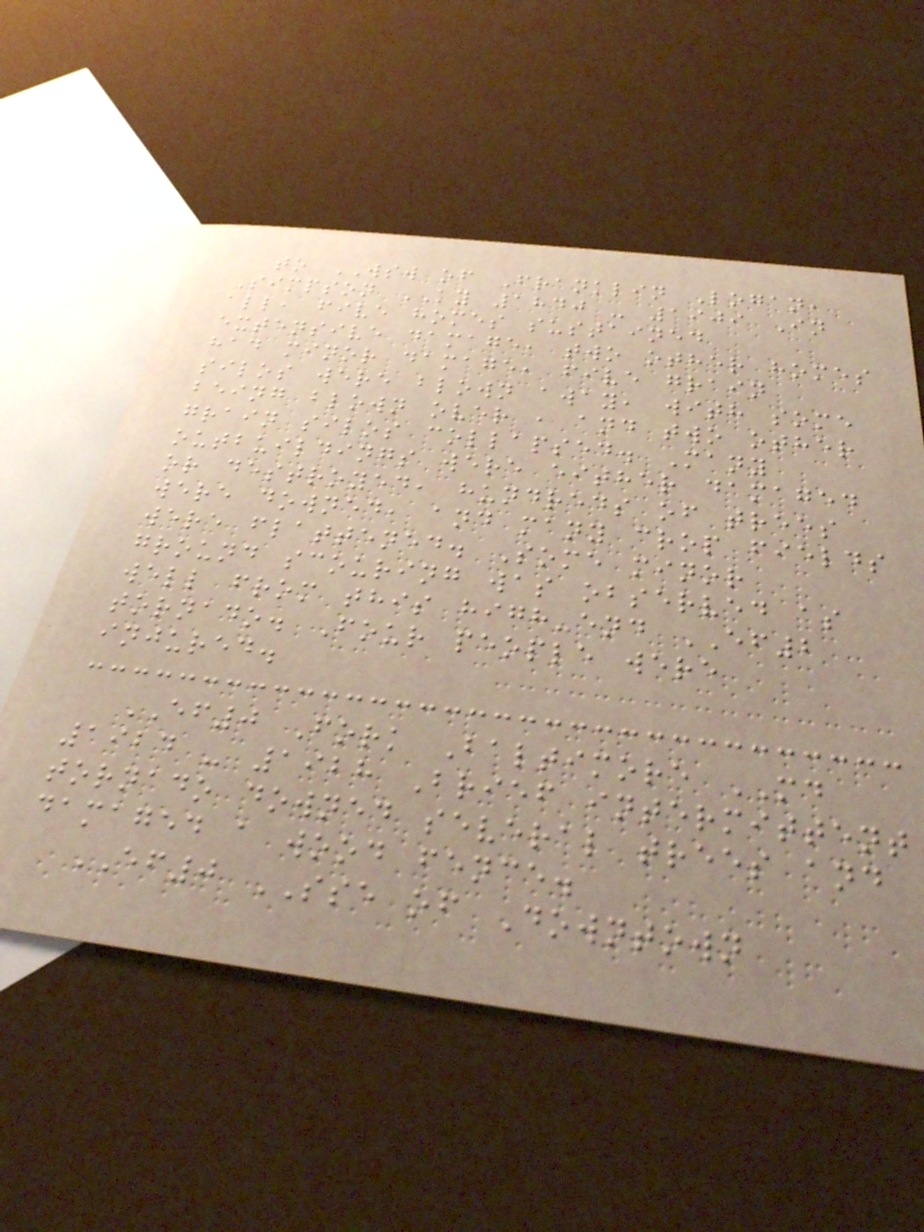to WSW of Franklin Logan,
Simpson KY 1840 - 1909 In
all, five homes sustained
extensive damage, two other homes
had minor damage, five grain
silos were blown away, with some
being blown over , and two other
grain silos collapsed. Many
outbuildings were either damaged
or destroyed, hundreds of trees
were downed, and many crop fields
were flattened. Some minor
ground scouring was observed as
well from this high-end EF2
tornado. Four people were
injured.
EF0 Fork Baltimore MD
1924 - 1928 Brief intermittent
tornado downed several trees and
damaged a wood fence.
EF0 SSE of Downtown
